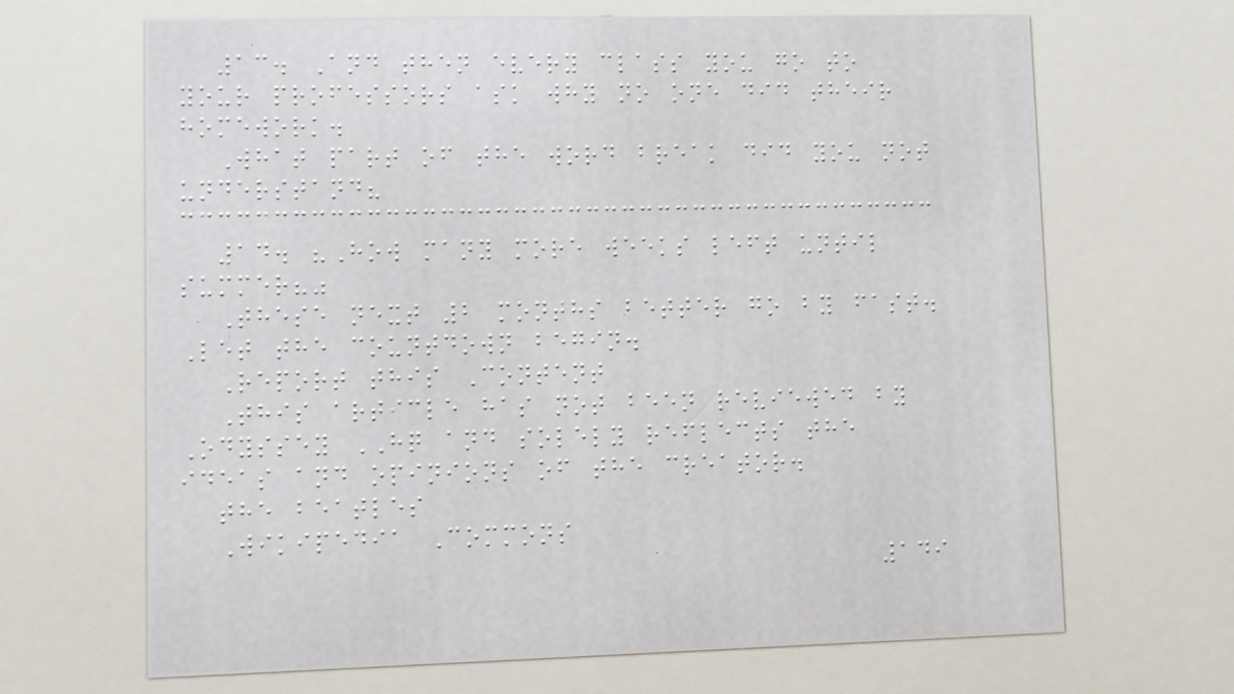13. And then every class you go to
your professors ask why no one did their
homework.
What part of the word break did you not
understand?
14. "How many more weeks left until
summer?"
These next 2 months better go by fast.
Let the countdown begin.
Report this Content
This article has not been reviewed by
Odyssey HQ and solely reflects the
ideas and opinions of the creator.
the beatles
Wikipedia Commons
149
